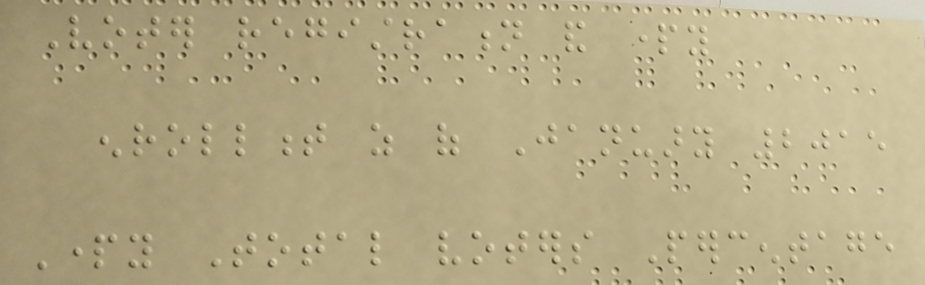Voter registration and party
enrollment as of January 2015
Party Total voters Percentage
